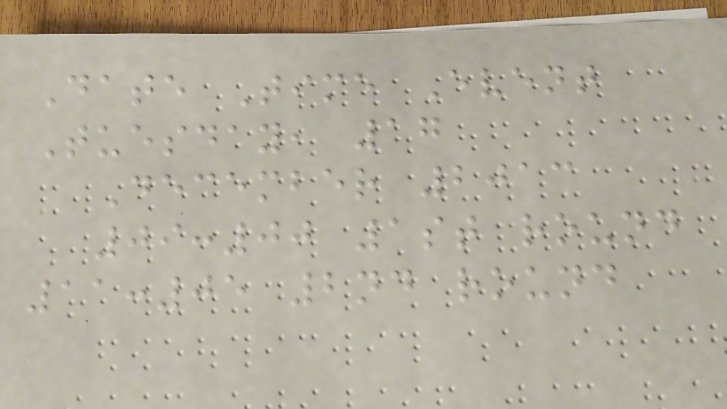Date Time Event
Tuesday, 17
December 2013
09:00 1st round
11:05 2nd round
